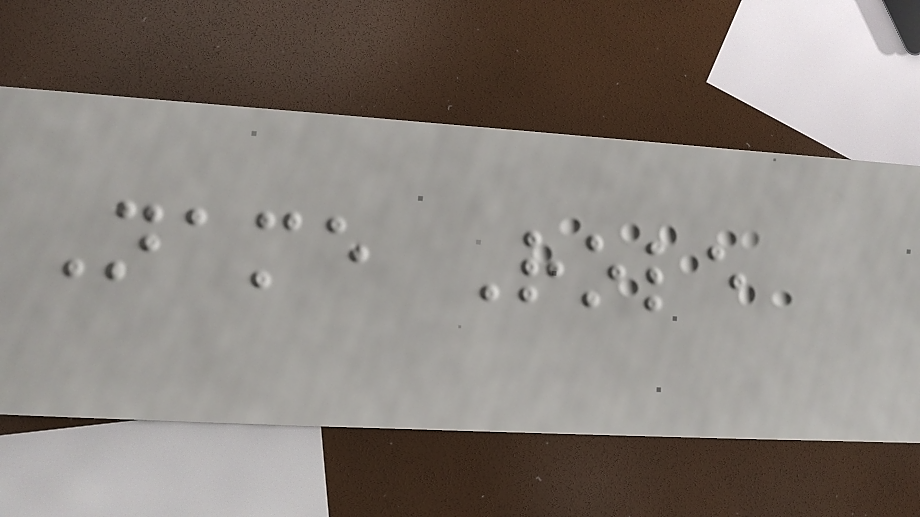Name Role
